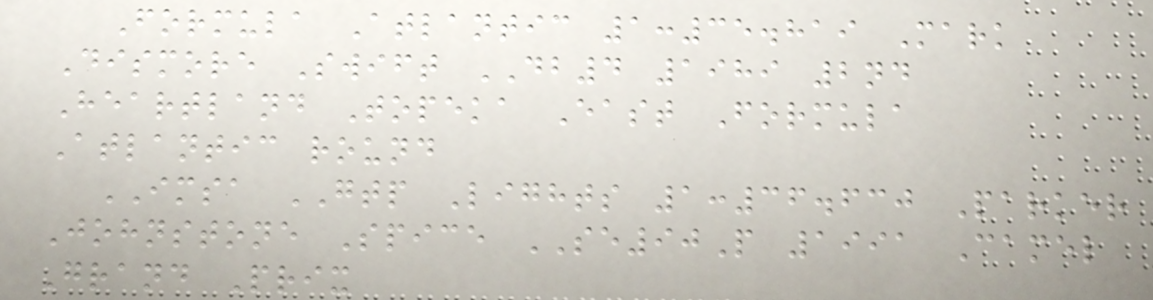Formula Atlantic 1:35.819 Mark
Dismore Swift DB4 1989 2nd
Heartland Topeka East Formula
Atlantic round
IMSA GTP Lights 1:36.630 Parker
Johnstone Spice SE90P 1991 Camel
Grand Prix
